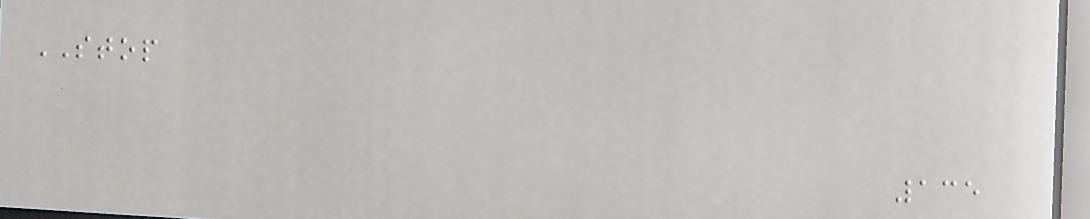STOP
135
